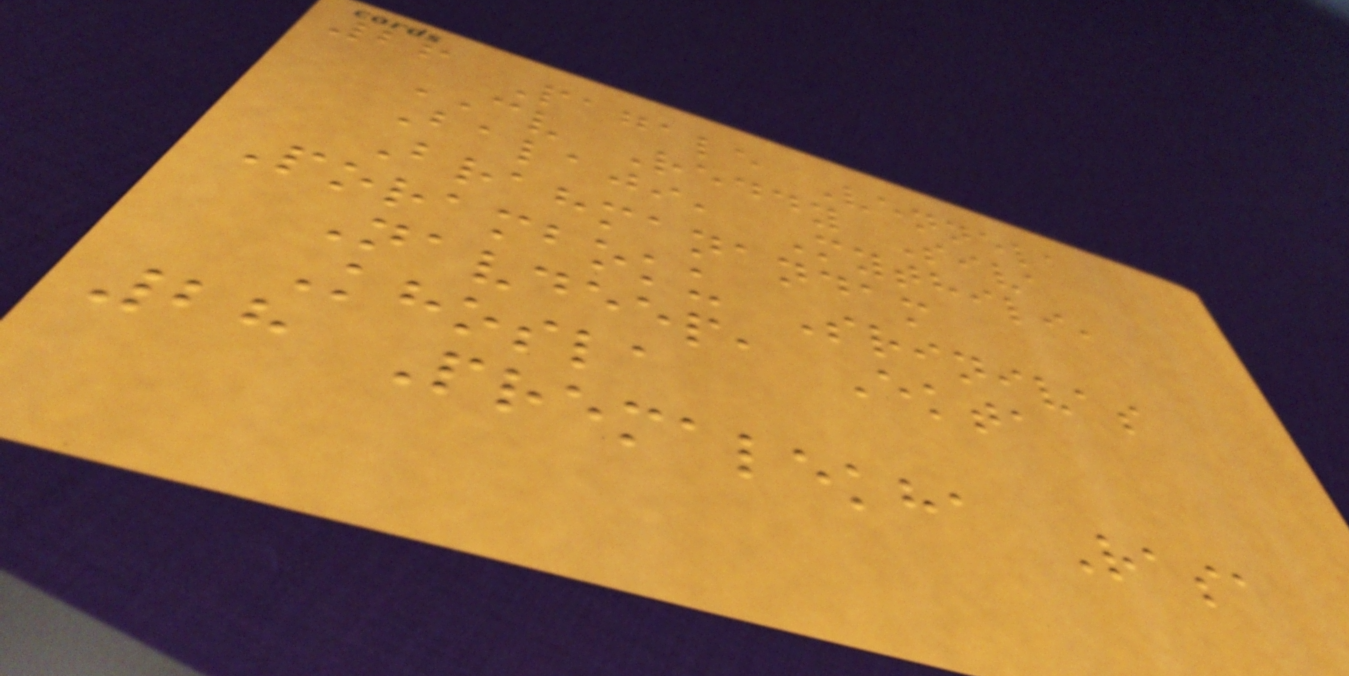26 Pagale Vennela
CV Reddy Siva
Balaji, Mythili,
Brahmanandam
Poramboku Srinivas
Navdeep, Ekta
Khosla
28 Premalekha Rasa
